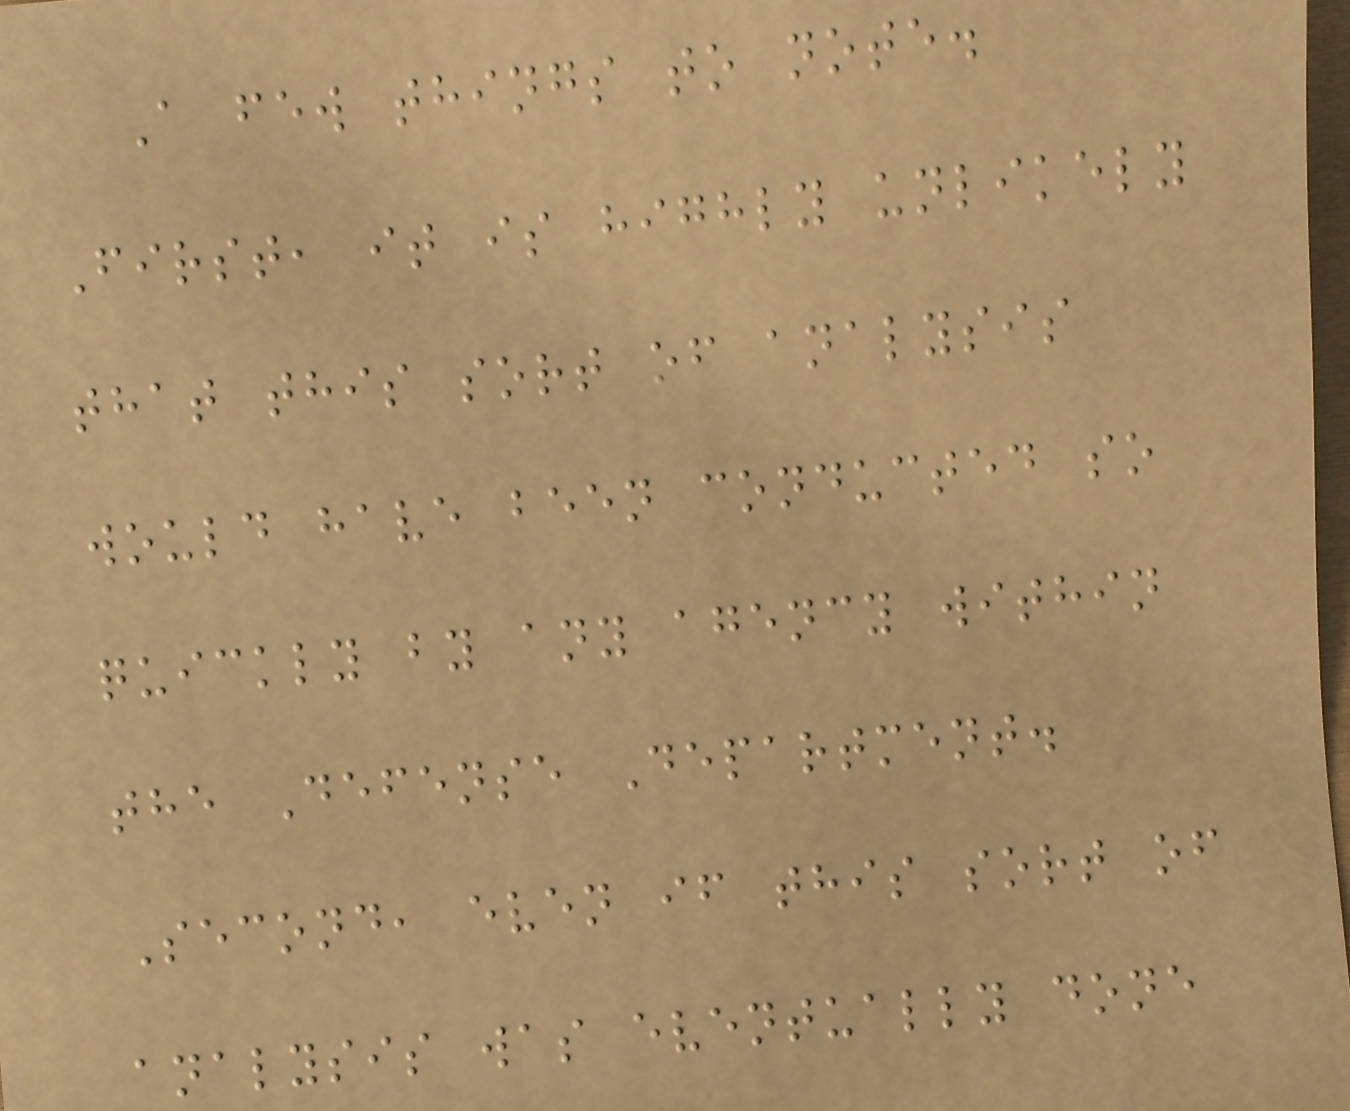A few things to note.
First, it is highly unlikely
that this sort of analysis
would have been conducted so
quickly by any agency within
the Defense Department.
Second, even if this sort of
analysis was eventually done
